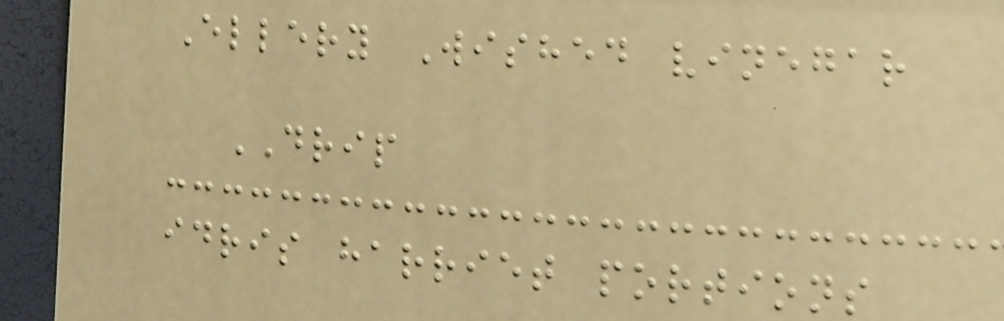Ellery Wished vinegar
DRIP
idris harriet portions
